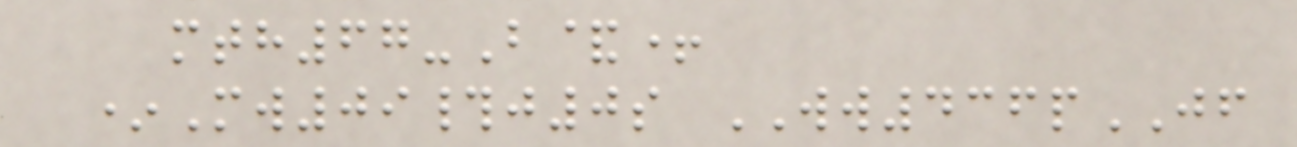mth67-B&+
*Mw09#j0s WW436pJF
